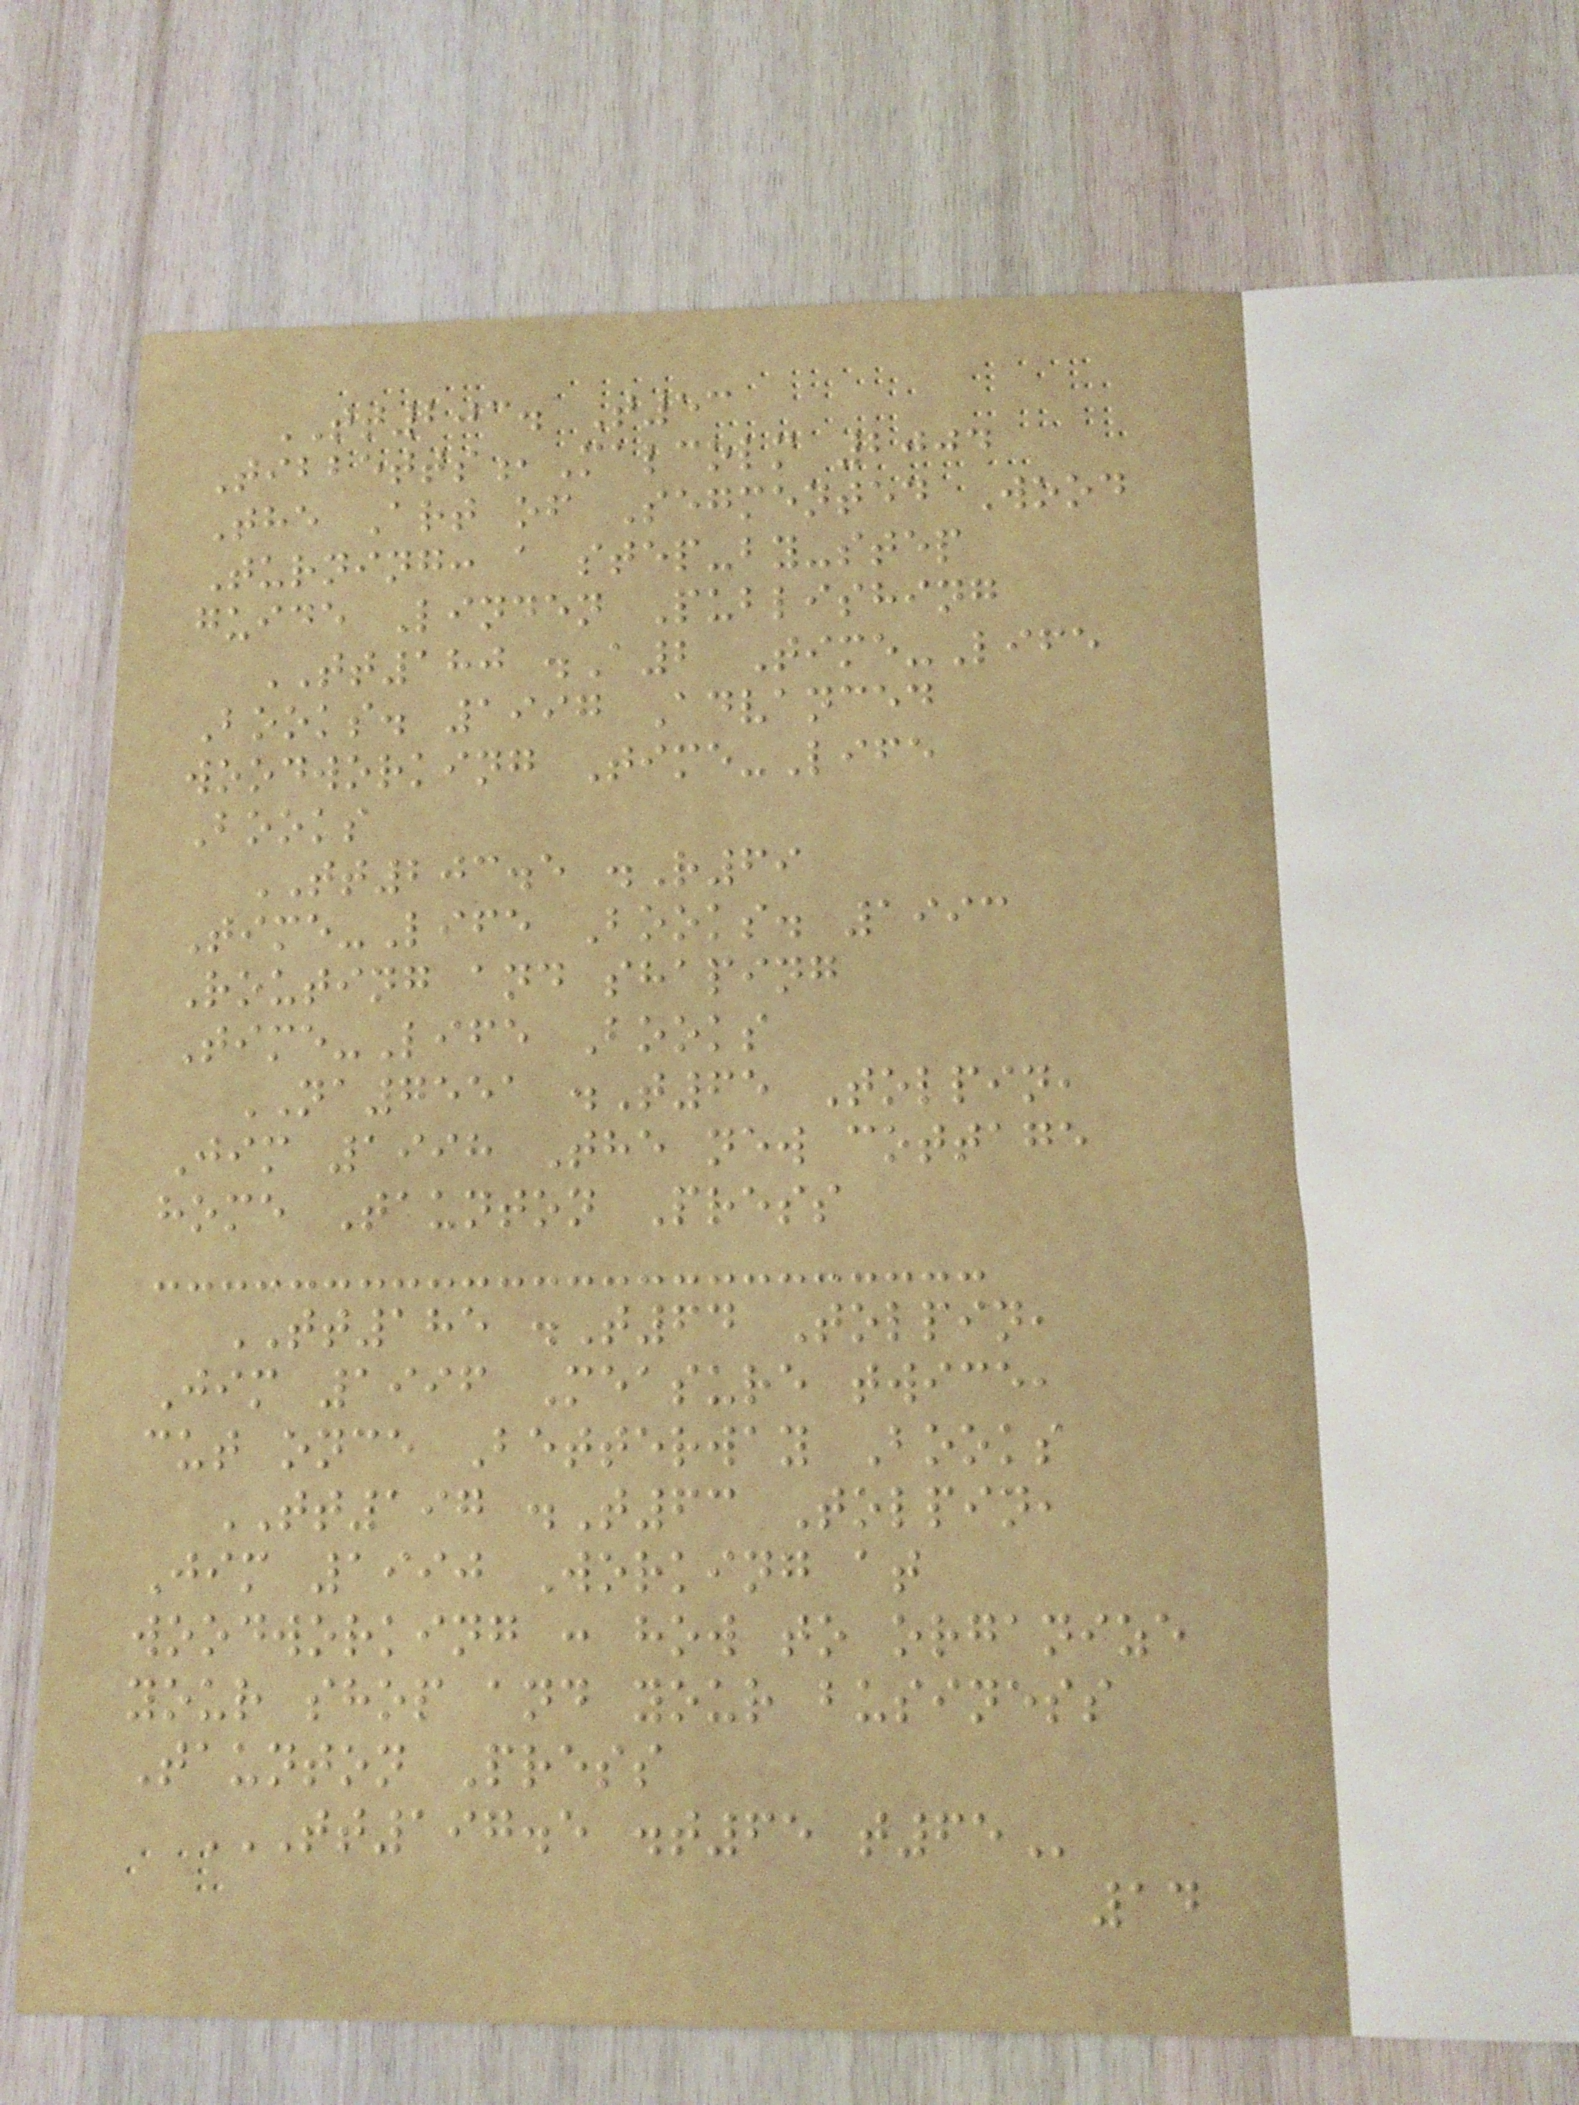TT203. T53
Tibbetts,Malcolm 2004
The Art of Segmented Wood
Turning: a step-by-step
guide Linden Publishing
TT180 .A2 Time-Life
Books. 1997 Advanced
woodworking Time-Life
Books
TT203.5 .R69
Time-Life Books. 1993
Routing and shaping
Time-Life Books
NA7551 .T65 Tolpin,
Jim 1998 The new cottage
home Taunton Press
TT185 .T64 Tolpin,
Jim 1996 Measure twice,
cut once Betterway Books
TT197 .T63 Tolpin,
Jim 1990 Working at
woodworking : how to organize
your shop and your business
Taunton Press
TT197.5 .T65 T65
14
